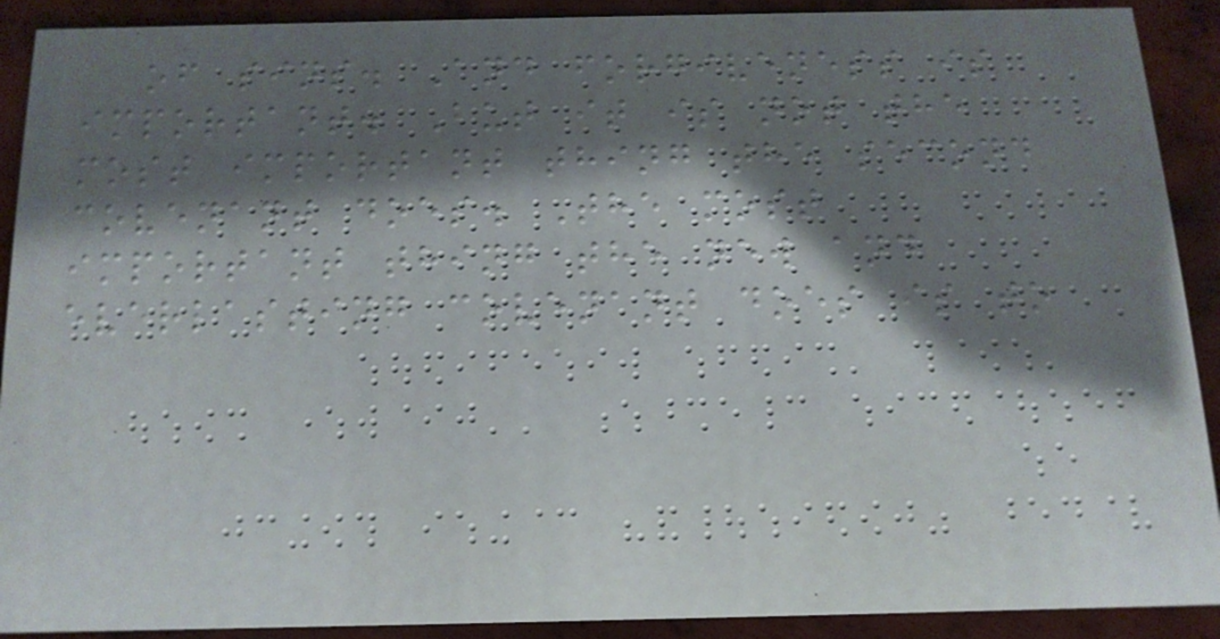of sins. And forgiveness is
important. But it is not the
most important thing the second
covenant does. The most
important thing the new and
everlasting covenant does is to
